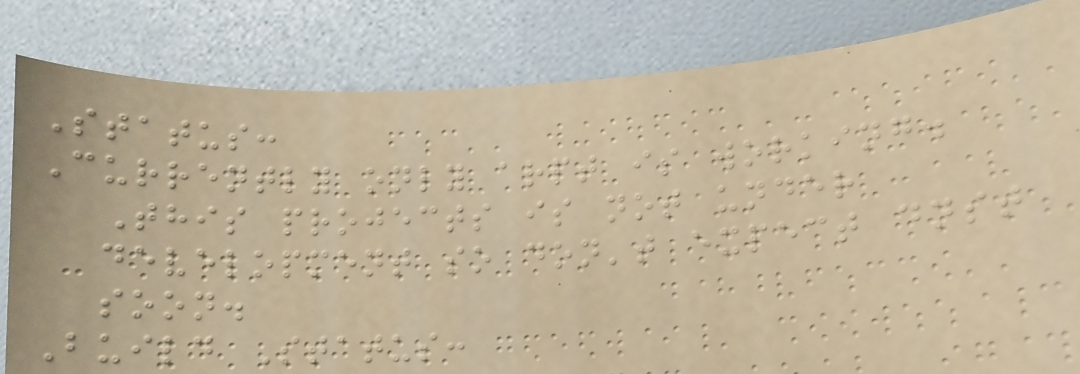Status:
Currently only arpt is working.
This projects is not under
development so don't expect dnst
soon.
Build Status:
